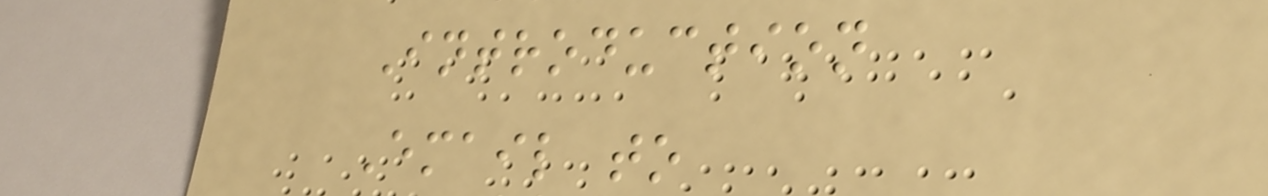Introduction
Email to
